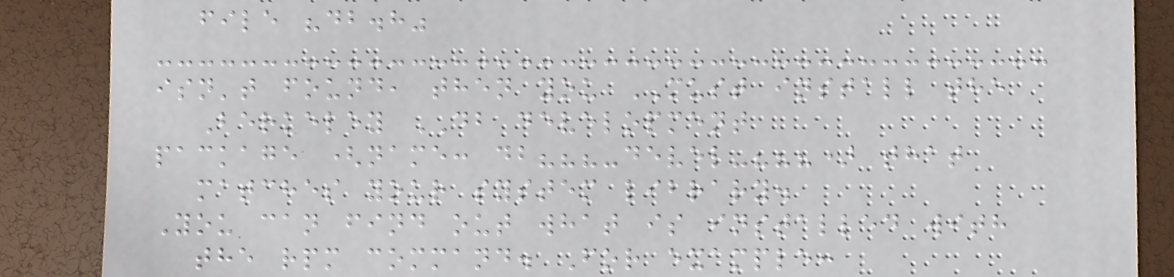file "db.h"
isn't found, then you MUST install the
Berkeley DB development
package (name: db???-devel-???) that
matches your system library.
You can find out what is installed with
the rpm command. For example:
